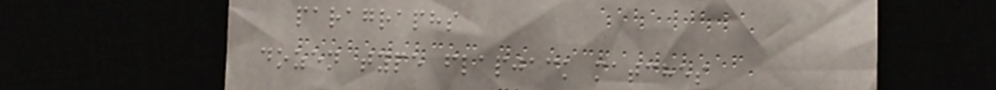paragraphs
dozen type flapjack matches
